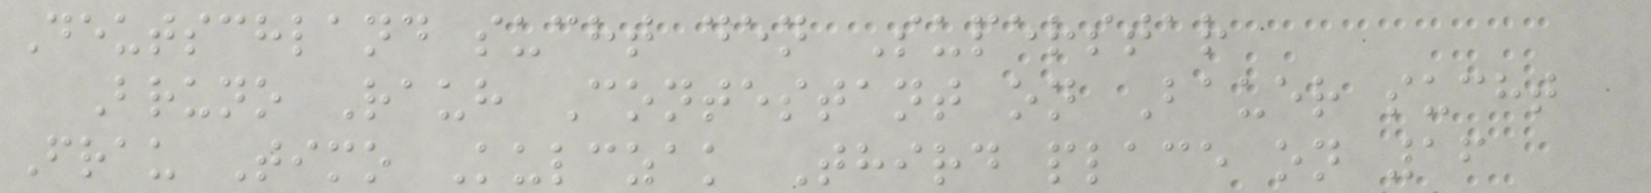Deutschland sucht den Superstar
Bruno Rauh Contestant on Bauer sucht
Frau Timo Kulczak Third place on 16
